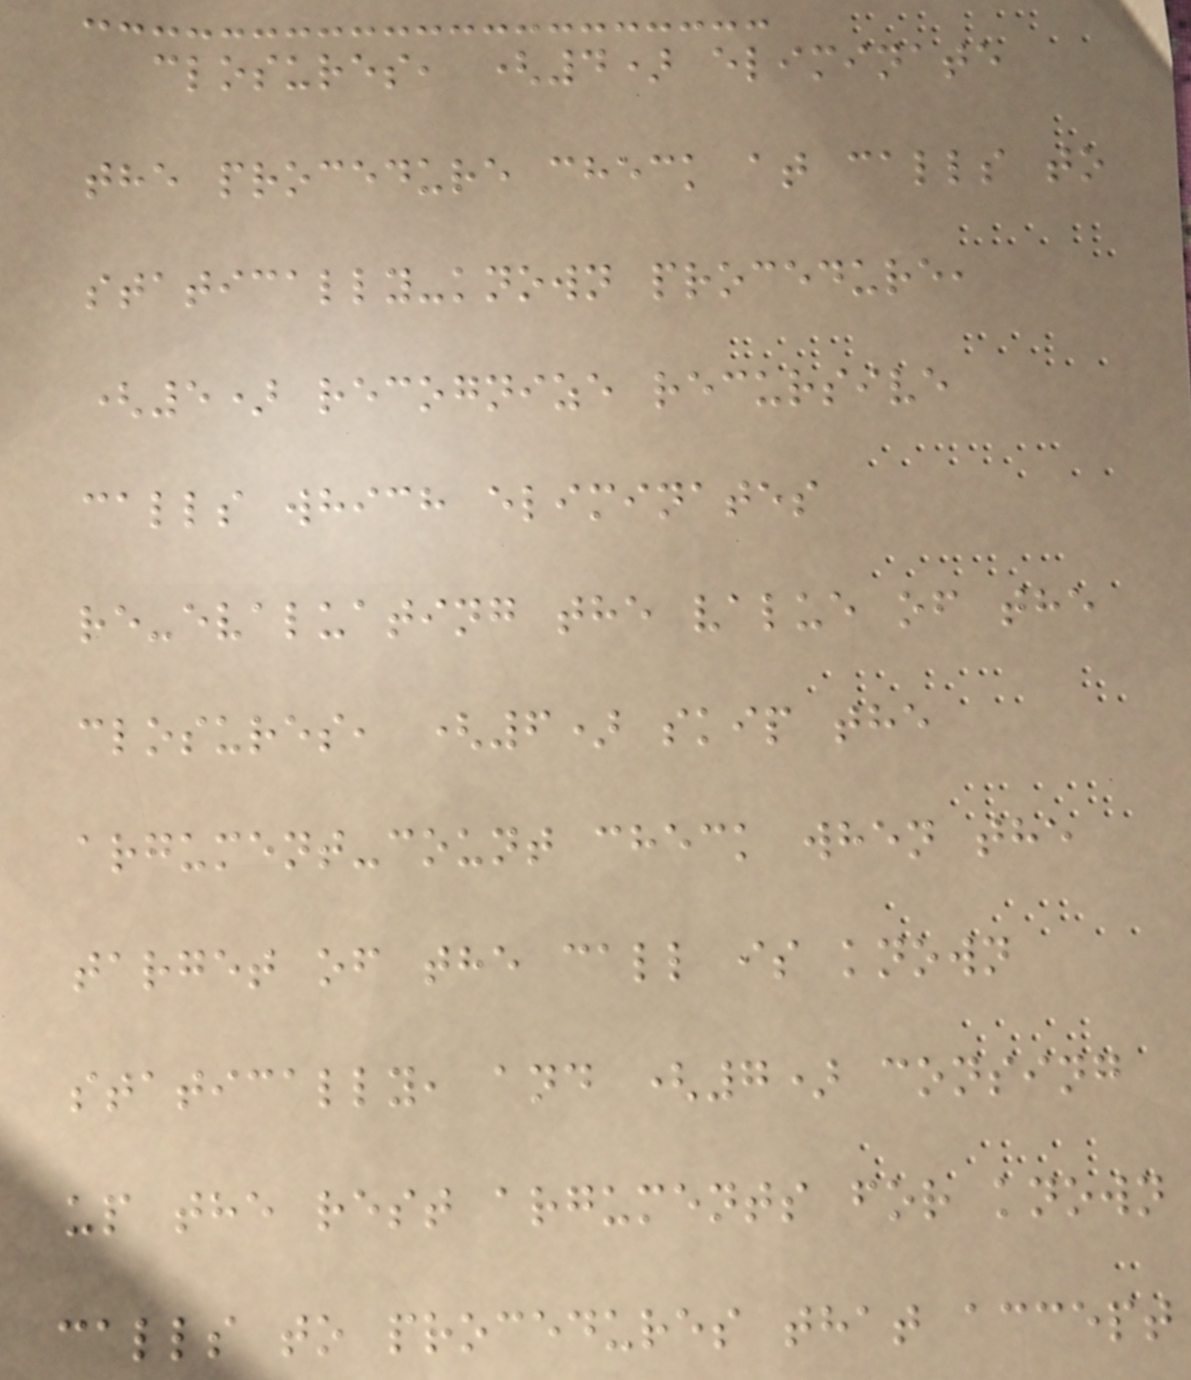closures, (4) eliminate
the procedure check at calls to
statically-known procedure,
(5) recognize recursive
calls which eliminates
re-evaluating the value of the
closures, (6) skip the
argument-count check when the
target of the call is known
statically, and (7) consing
up the rest arguments for known
calls to procedures that accept
